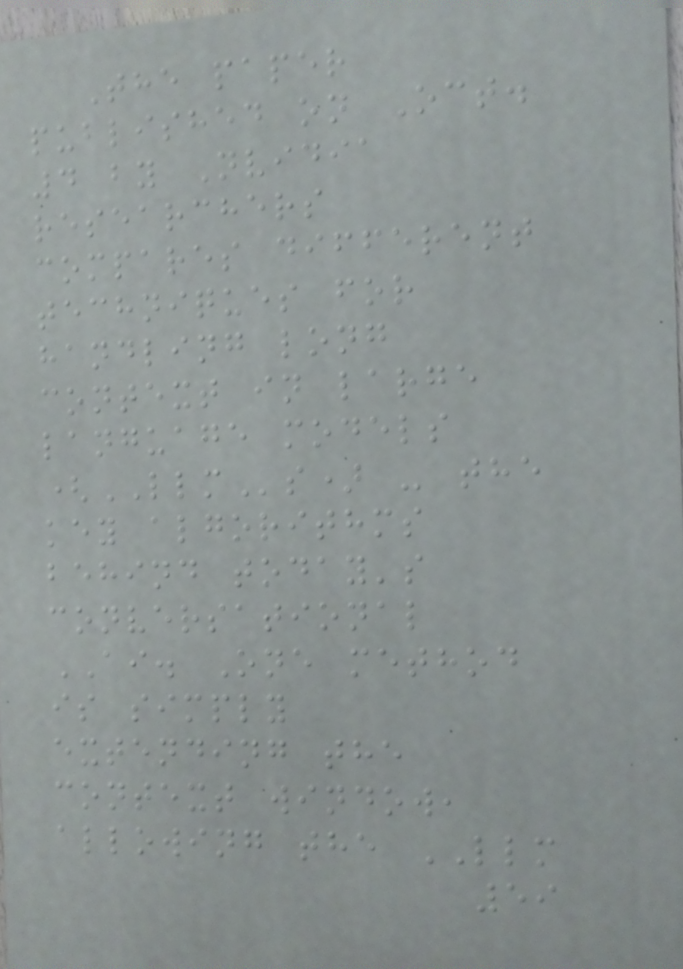The paper
published on Oct.
4 by Nvidia
researchers
compares different
techniques for
handling long
context in large
language models
(LLMs) - the
key algorithms
behind today's
conversational
AI. One method
is simply
extending the
context window,
allowing the LLM
59
